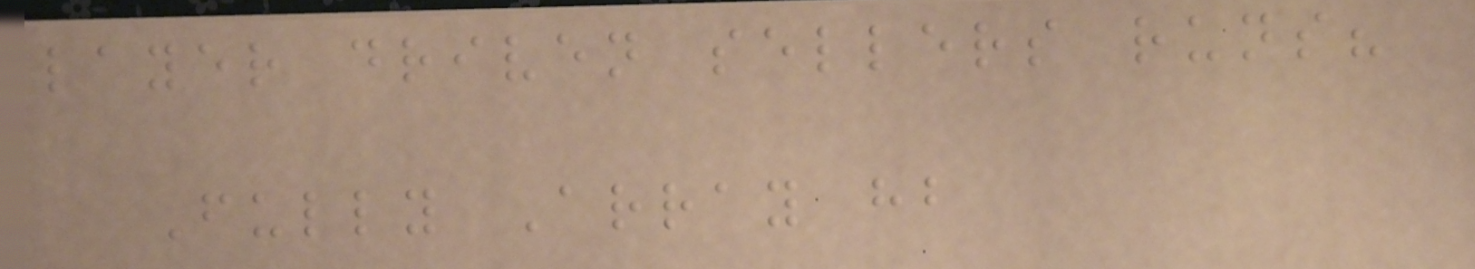layer driven sellers runs?
Fully Array hb
